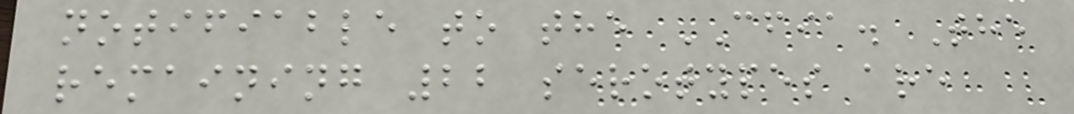notifiable to the CFIA. The
remaining 22 serotypes are
